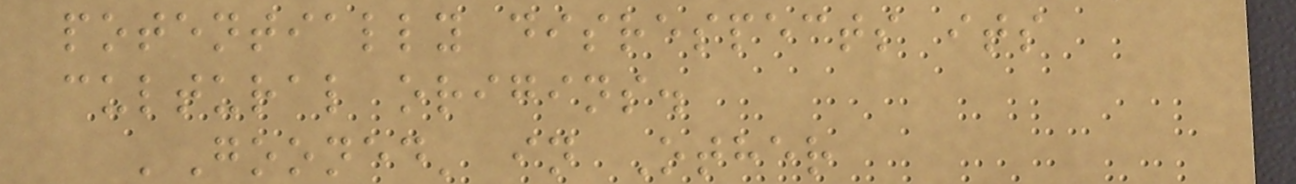potentially disrespects its
cultural origins.
'Gooned' in Other
